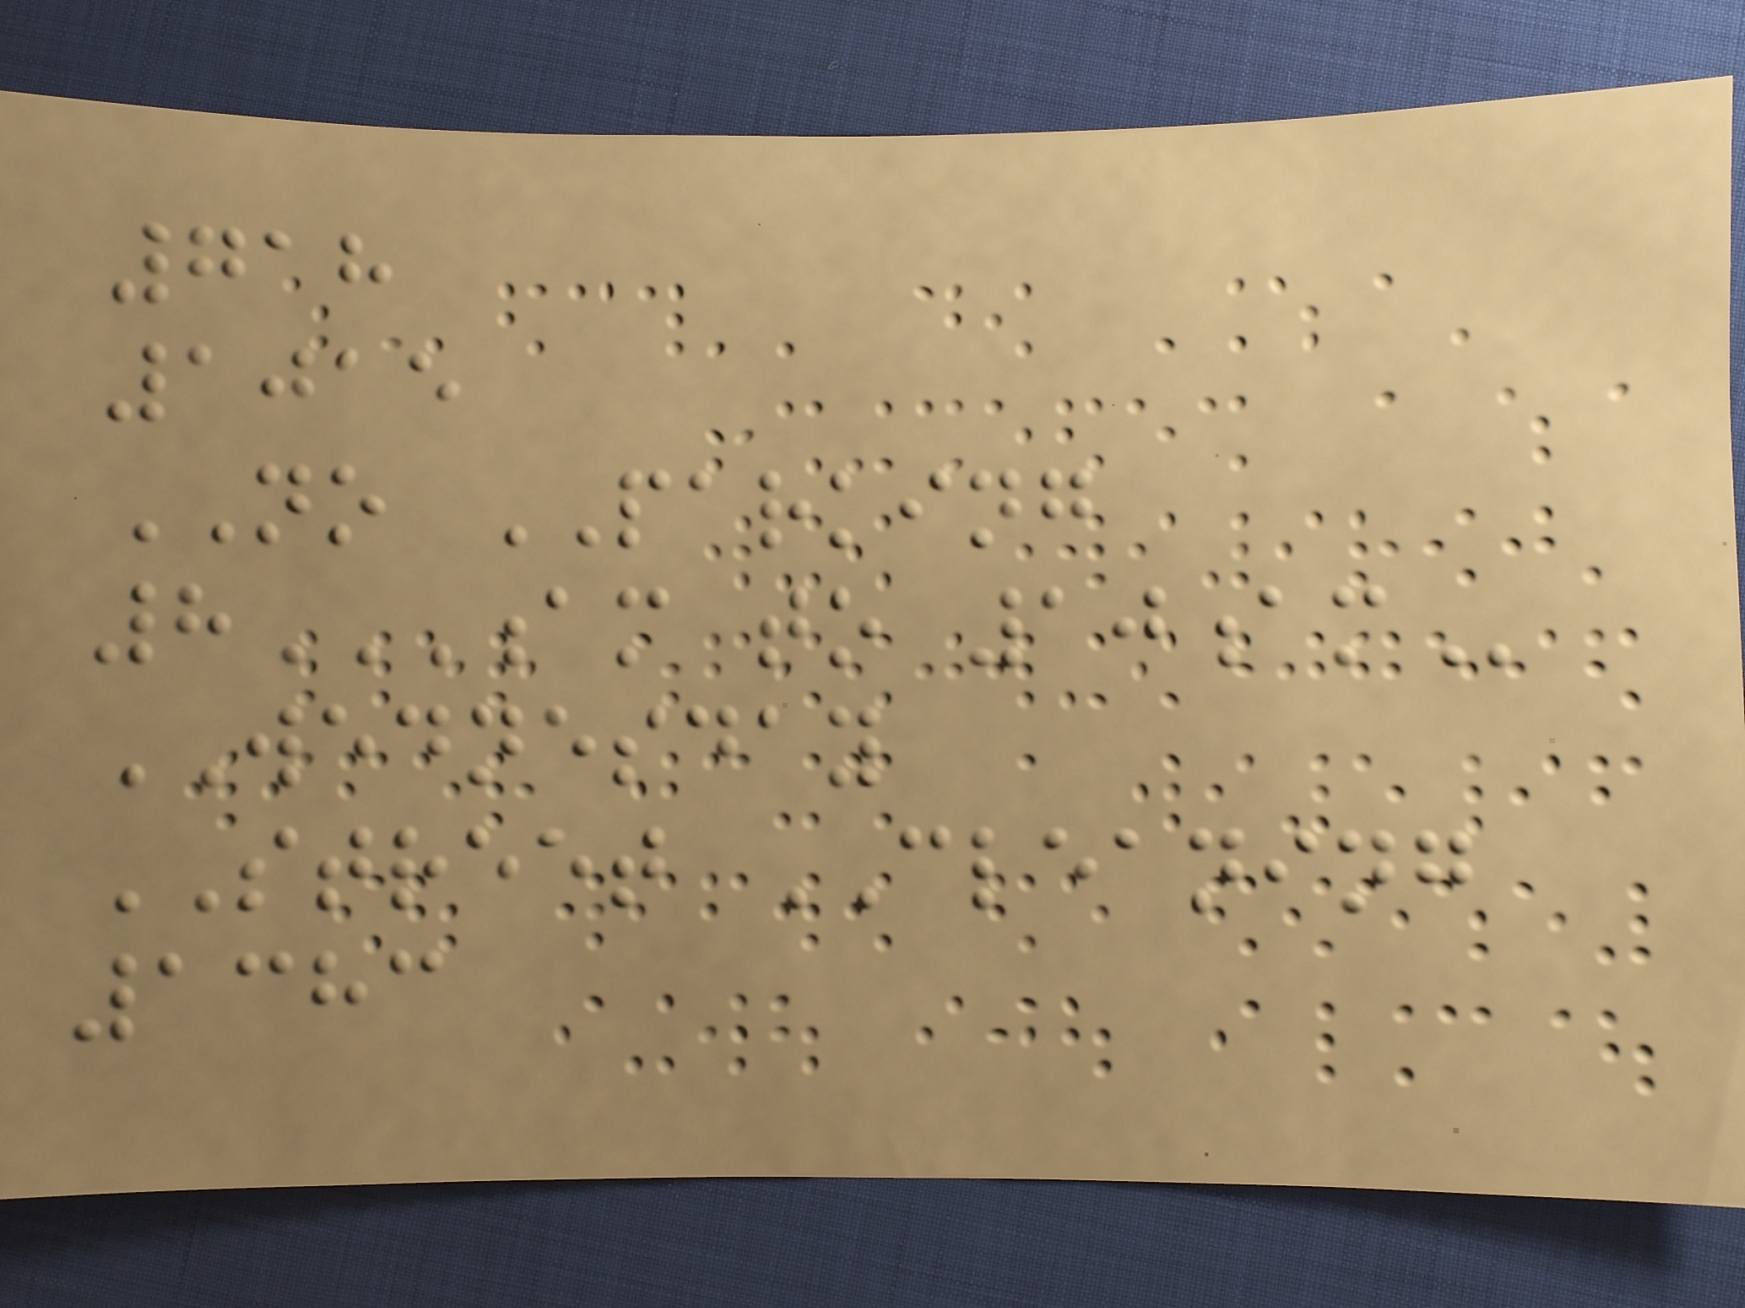718
1015
NO PARKING
8AM TO 10AM
WEDNESDAY
STREET CLEANING
1383
